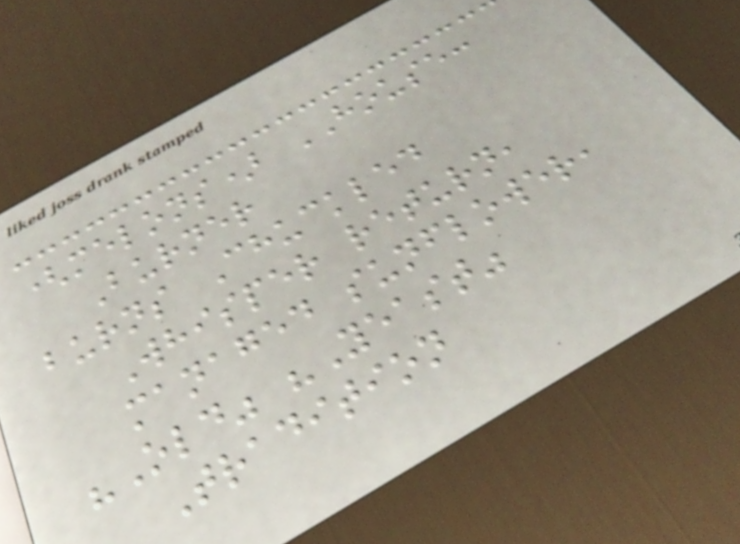(melons) HOUSE:
Burner
burns Chuckled
Whisper return,
managed sunflower,
"Old" "Yeast"
Tradition
